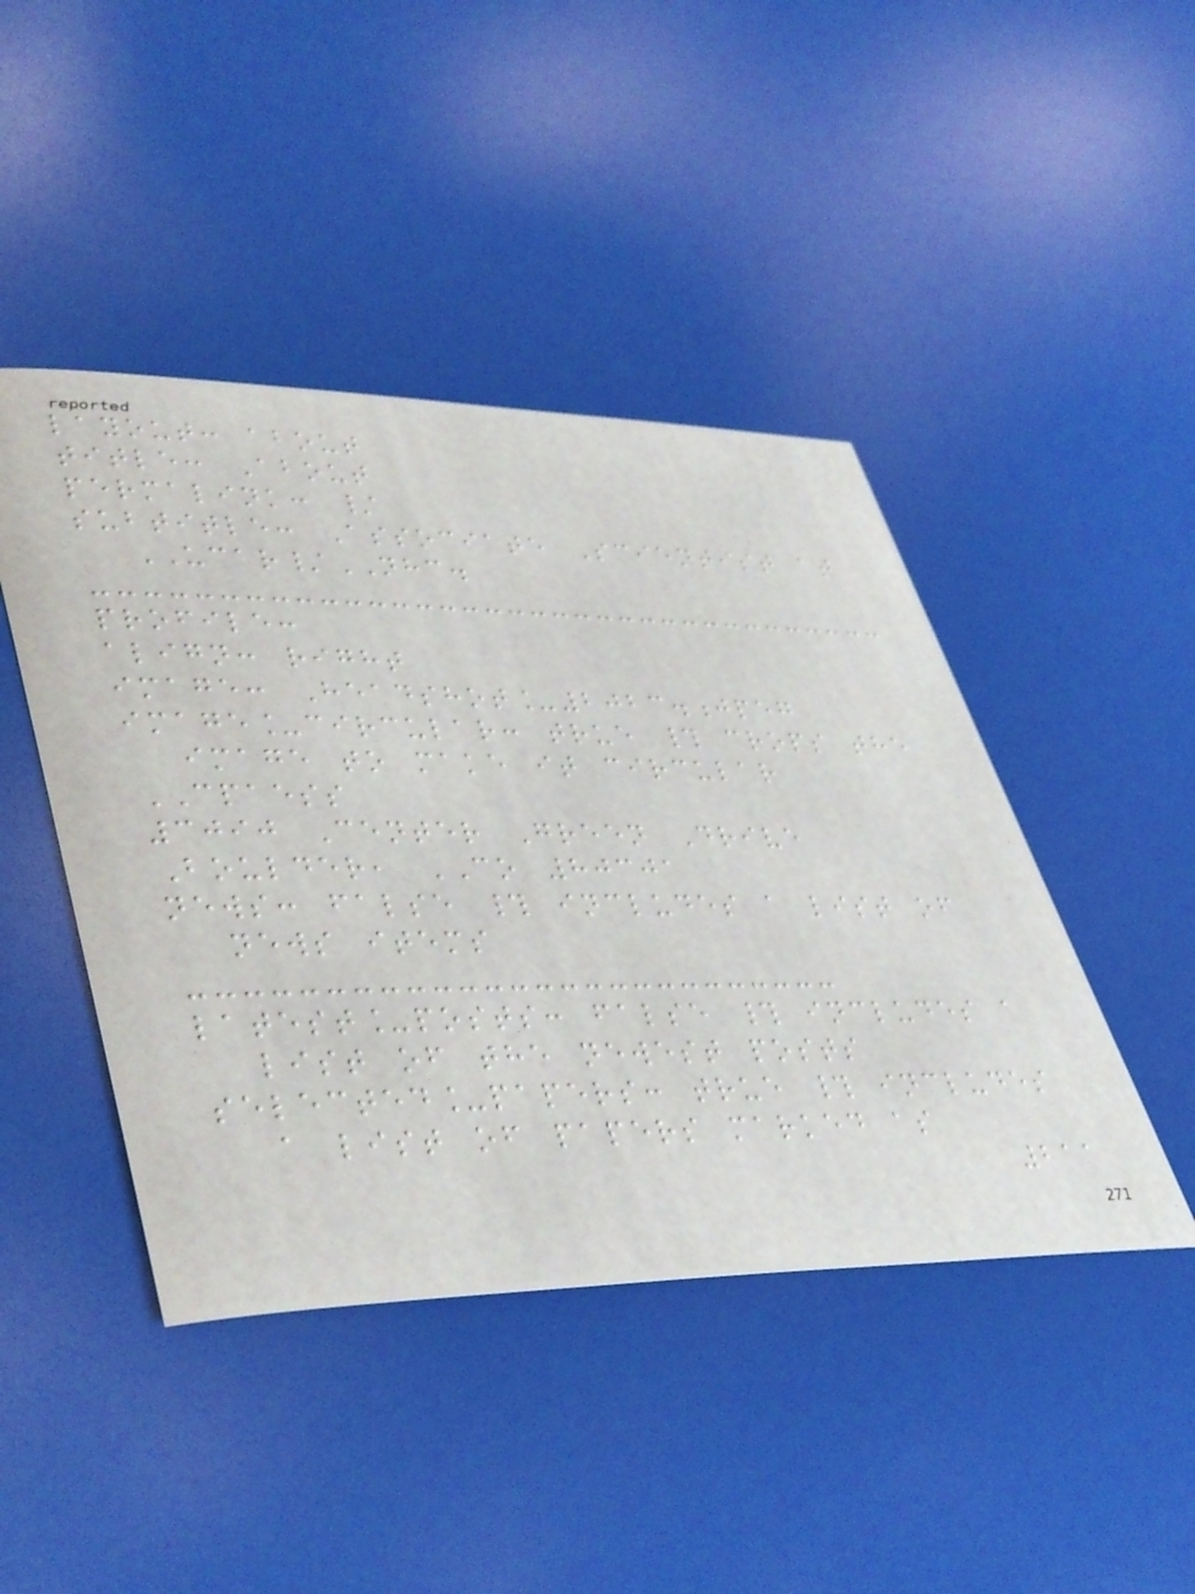layout: about
title: About
permalink: /
subtitle: Associate Scientist at
UCAR/NHC.
profile:
align: right
image: Headshot_2023.jpeg
image_circular: true # crops the
image to make it circular
CPAESS
3090 Center Green Drive
Boulder, CO 80301
news: false # includes a list of
news items
latest_posts: false # includes a
list of the newest posts
selected_papers: true # includes
a list of papers marked as
211
